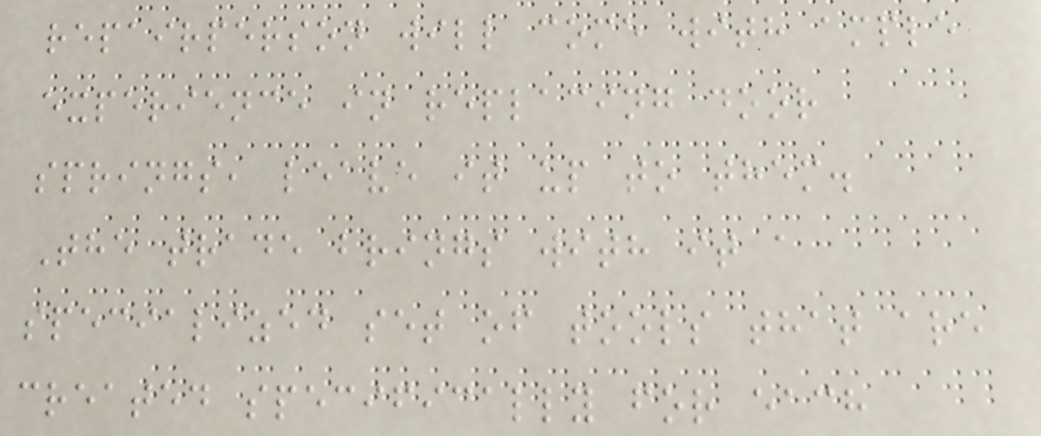repairperson will come with ample
experience in replacing door
springs, leave it up to them.
The trade brings with it a
specialized set of tools that are
created specifically for each
